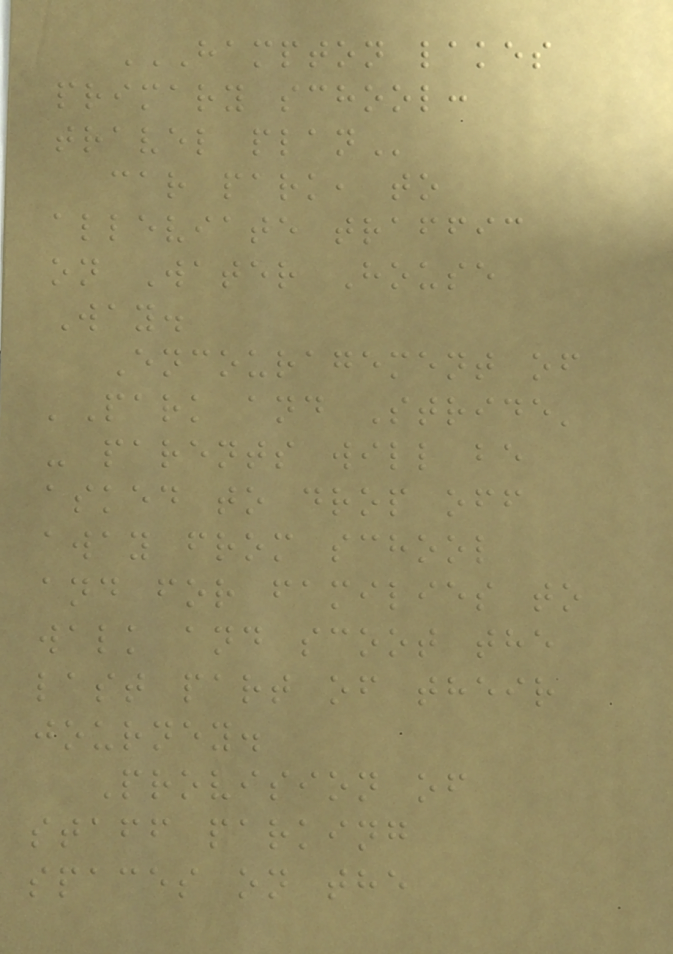HAMPTON LAKES
PRIMARY SCHOOL:
TRAVEL PLAN
car park, to
alleviate traffic
on Water House
Way.
Encouragement of
'Park and Stride'
- parents will be
asked to drop off
away from school
and for families to
walk and scoot the
last part of their
journey.
Provision of
staff parking
spaces on the
